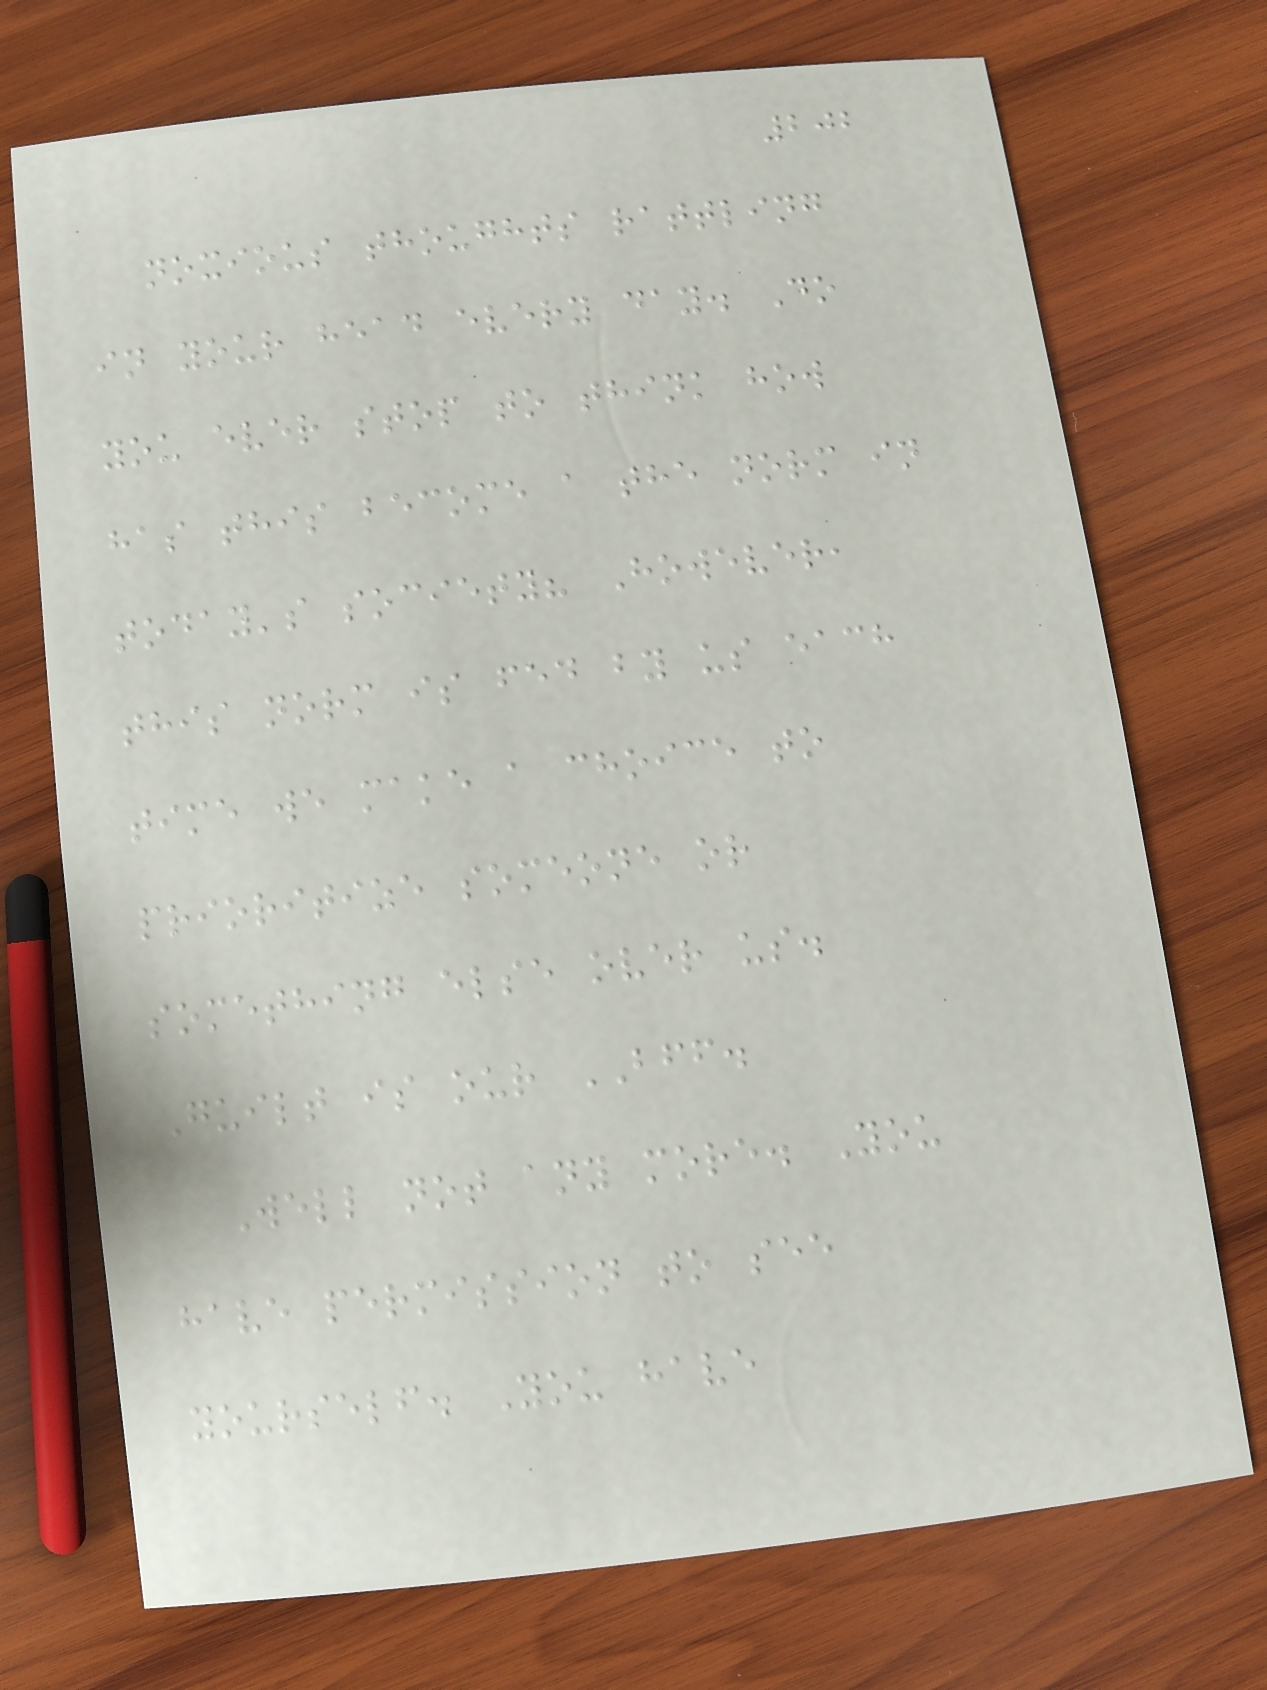202
noxious thoughts rattling
in your head every day. Do
you ever stop to think how
has this become a the norm in
today's society? However,
this norm is fed by us each
time we make a choice to
prioritize someone or
something else over us.
Guilt is our BFF.
Well not any more. You
have permission to see
yourself. You have
